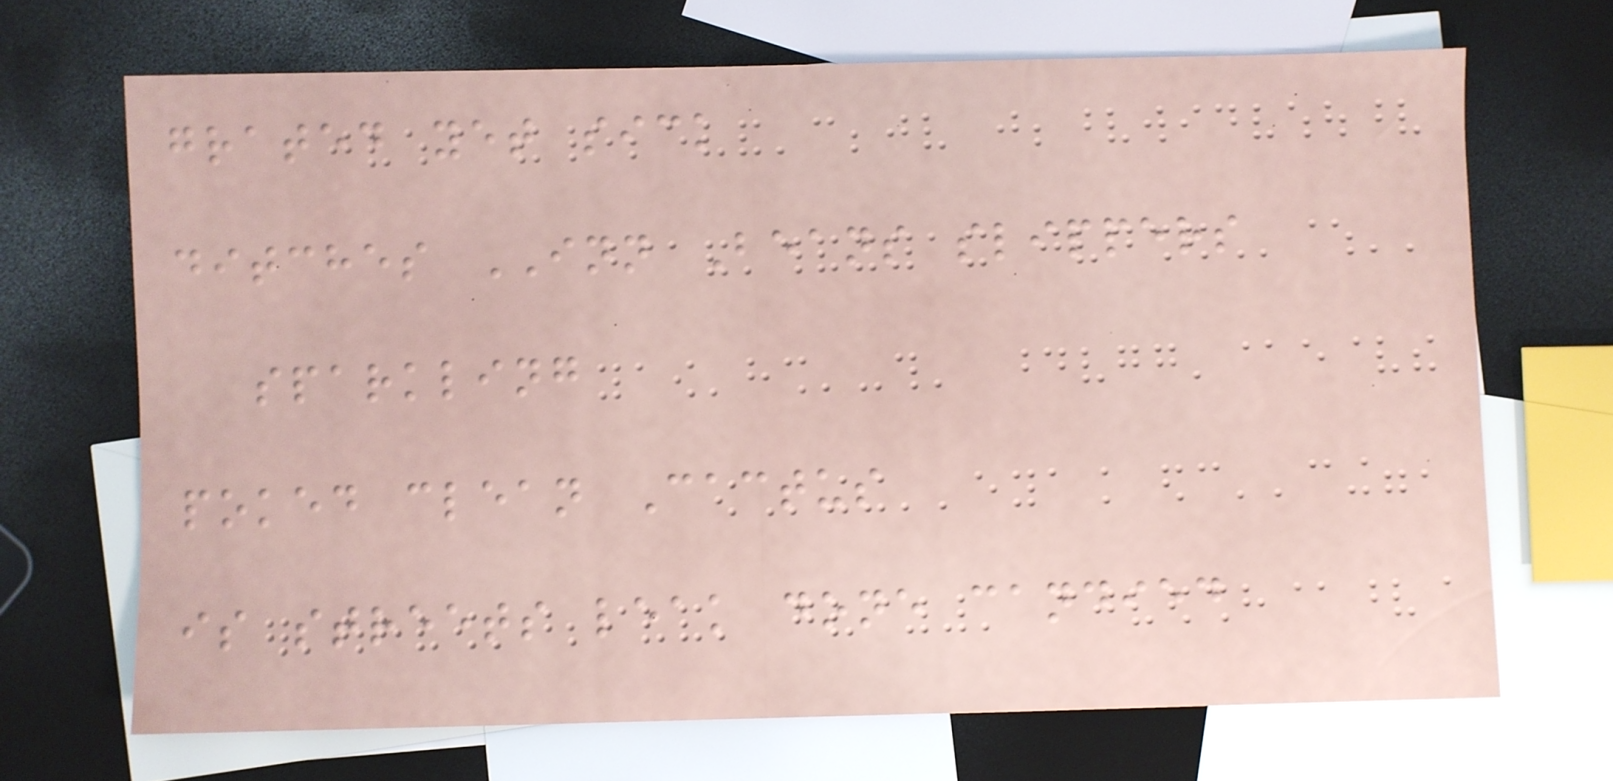grated yet sick
ditches INN Beans slippers
sparkling
poked clean Cactus
is streets leak done candied
